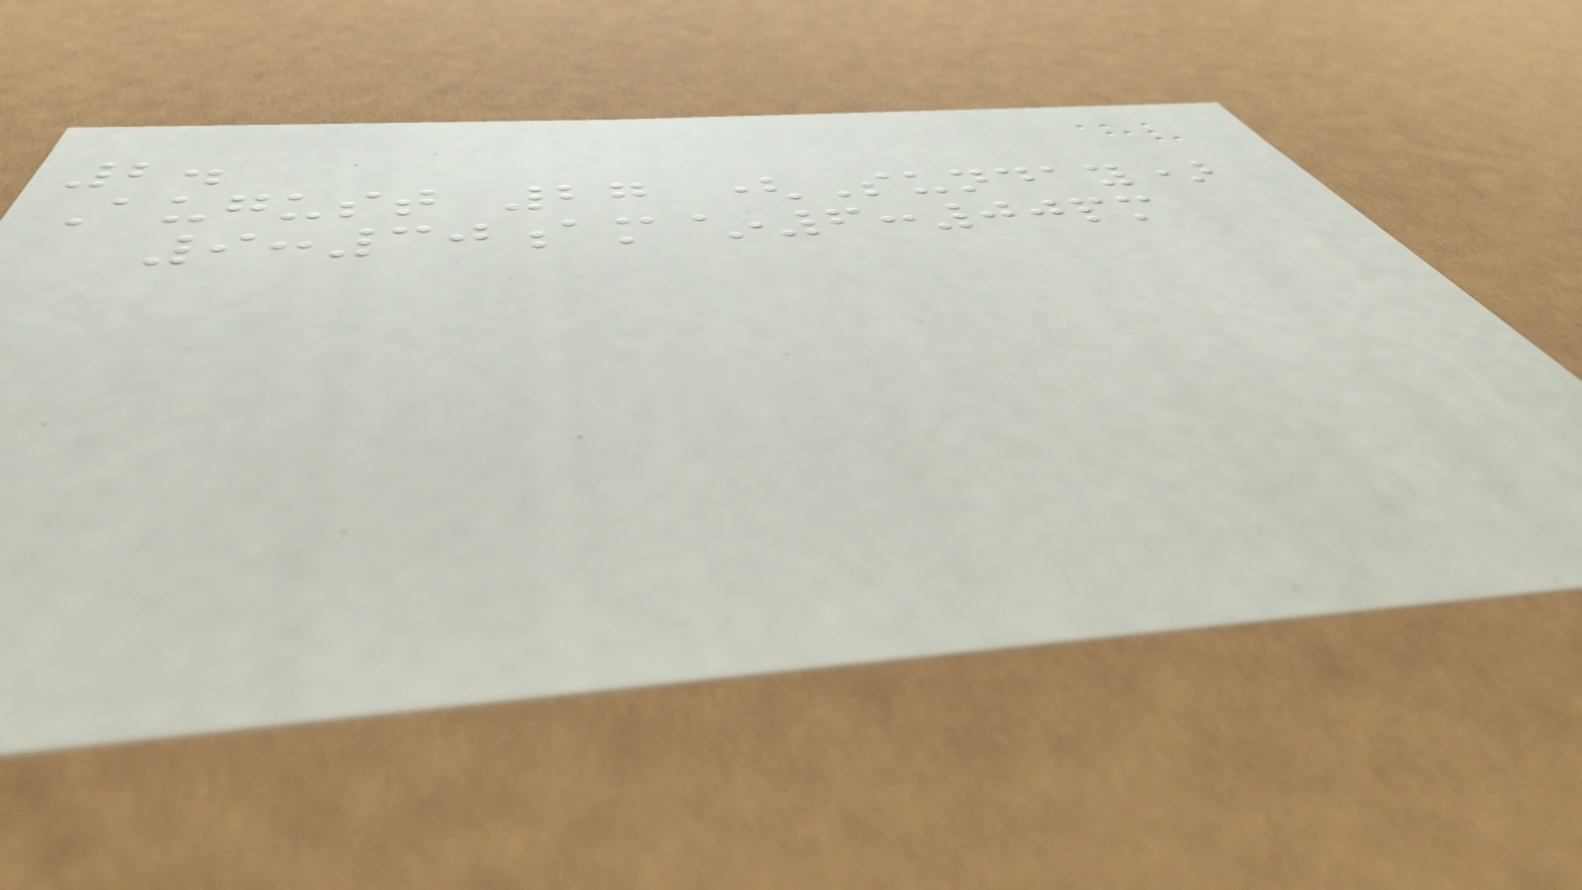2.
August 27 (Sunday)
9:30am~6:00pm
